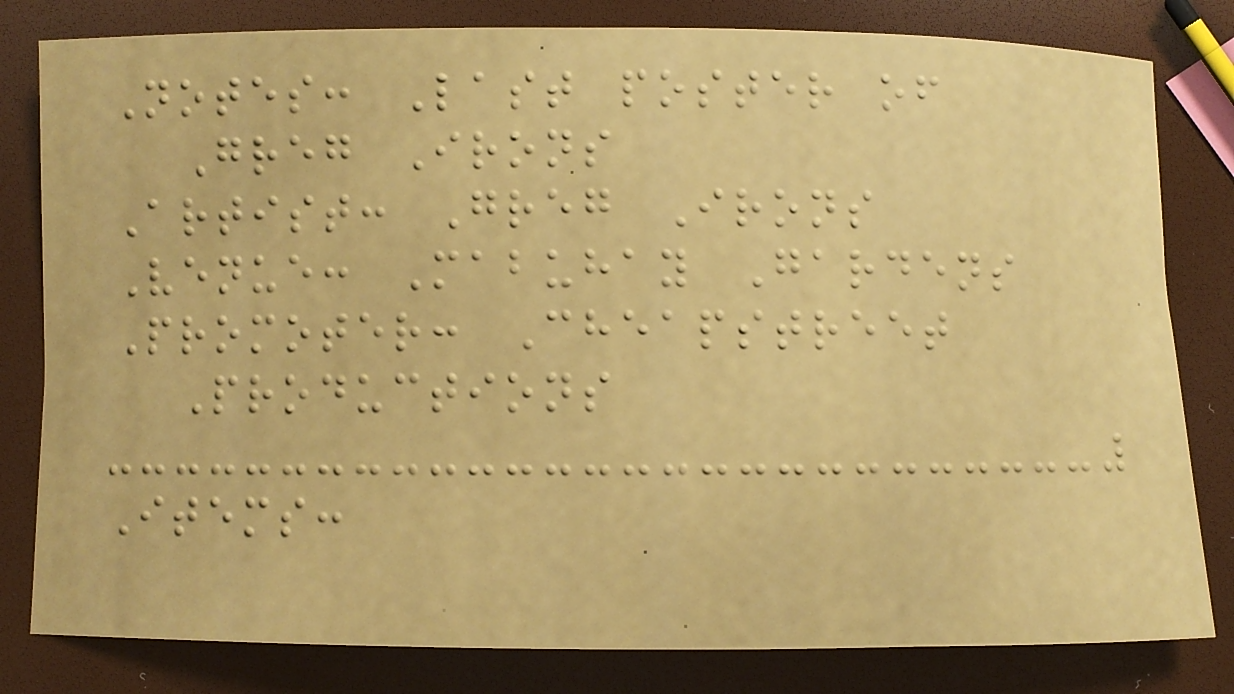Notes: Last poster of
Greg Irons
Artist: Greg Irons
Venue: Mabuhay Gardens
Promoter: Cheapstreet
Productions
Items:
